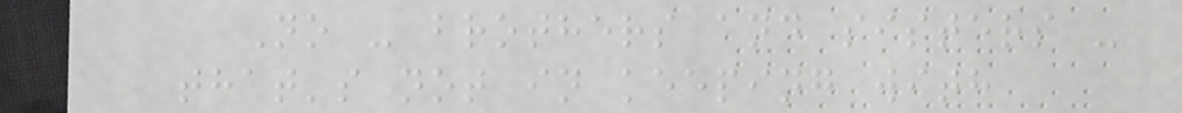No - brothers and sisters -
that's not in keeping with
